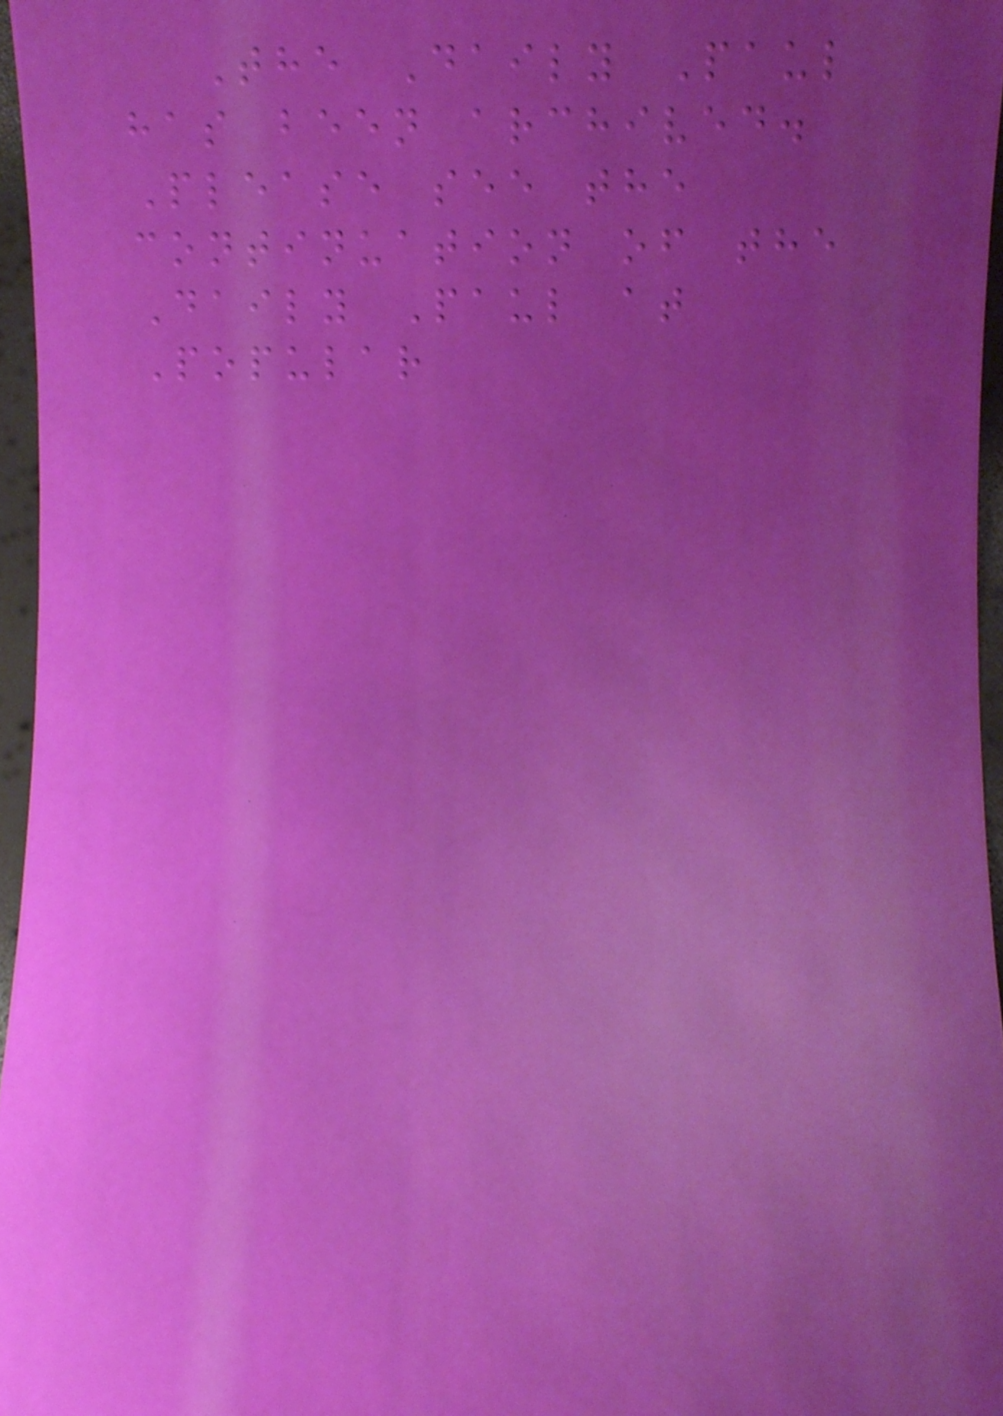The Daily Paul
has been archived.
Please see the
continuation of the
Daily Paul at
Popular
